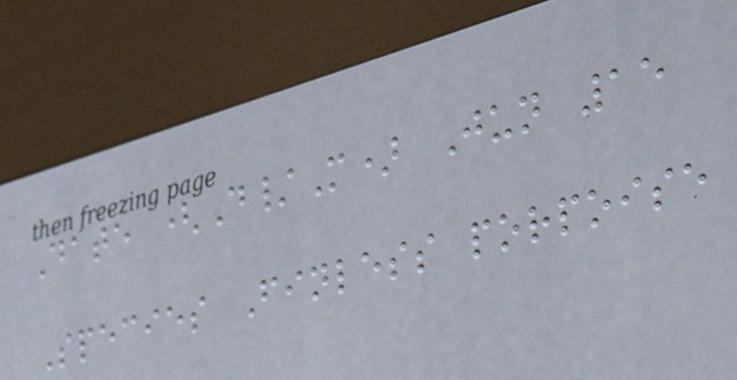Date (D/M) Jun 15
Species Finless porpoise
